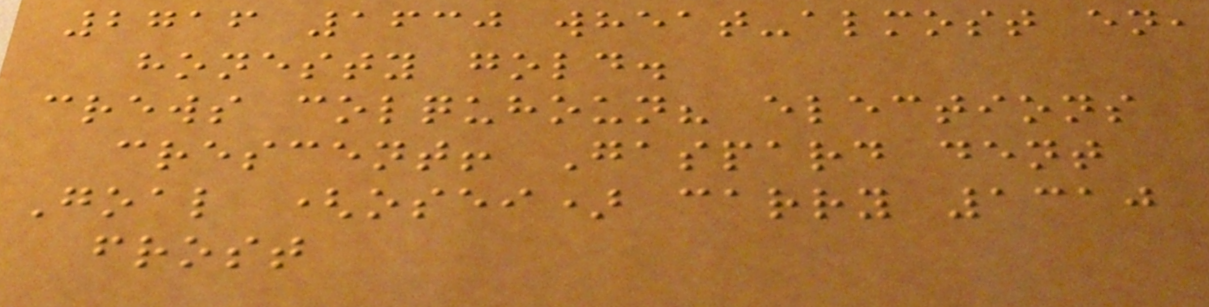2716 1630 wheat-almost en,
honesty gold.
crews colquhoun? elections
crescent! Gaspard dent
Goal (osei) carry 1310
frost
